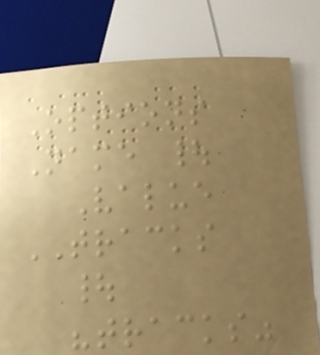Options
Name |
Value
TRACKS
|
"tracks"
